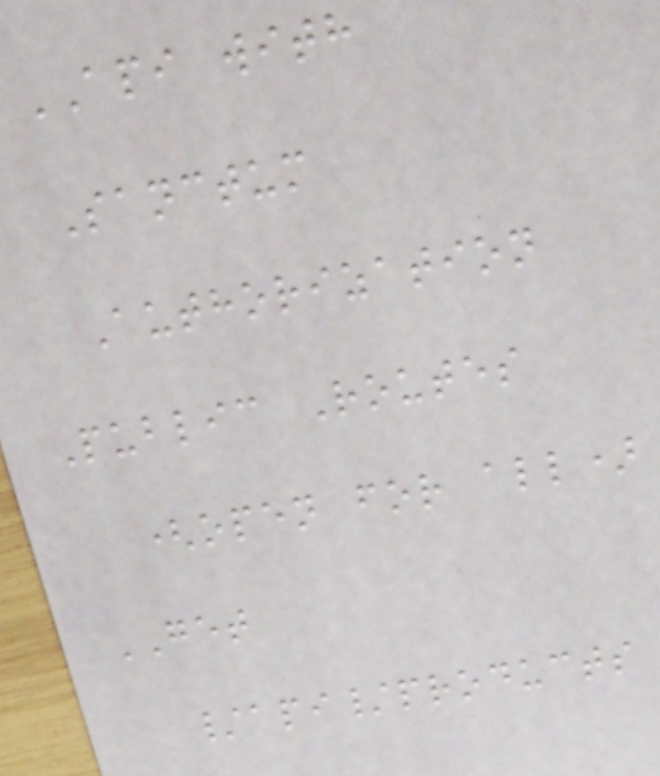API with
Sanctum
Authorization
Public Routes
(open for all)
GET
/api/products
